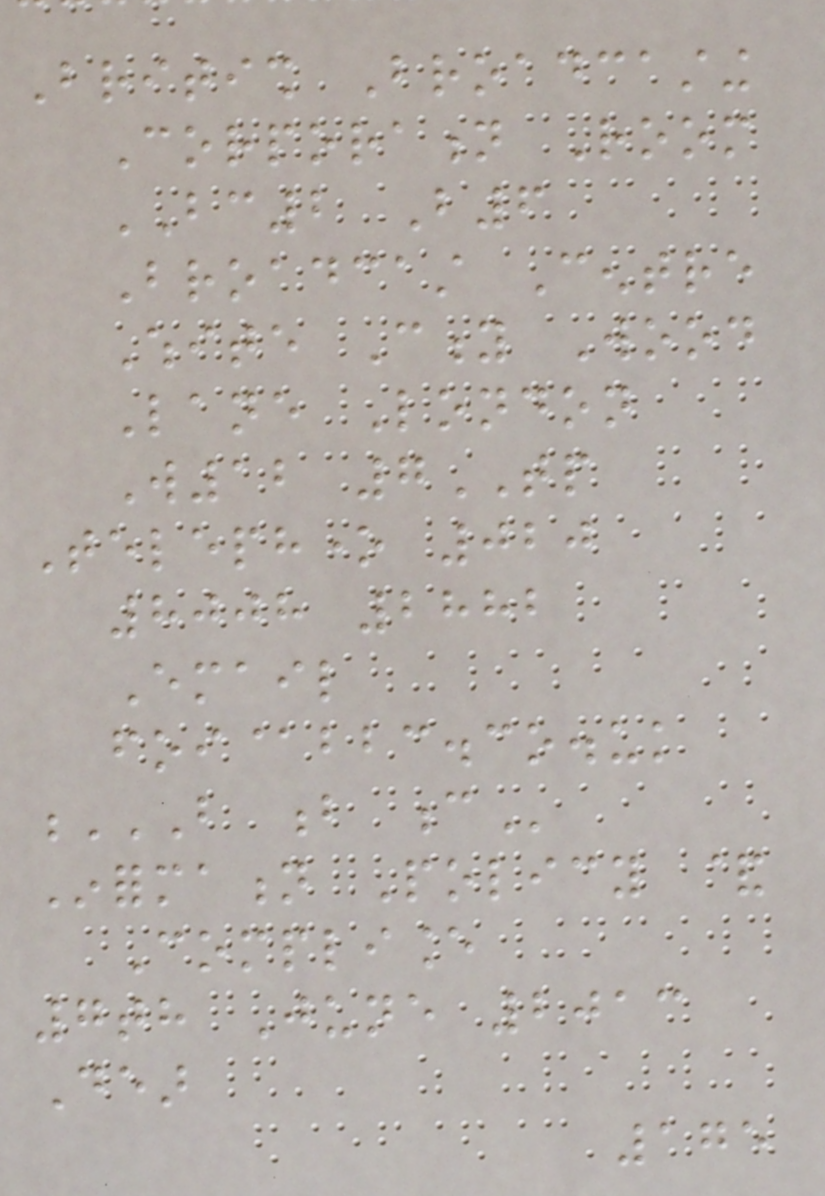British Broadcasting
Corporation Room
BC2 B6
Broadcast Centre
White City Wood
Lane London
W12 7TP
Telephone 020
8008 2882
Email
foi@bbc.co.uk
B B C
Information Policy &
Compliance
7th June 2013
Dear
175
